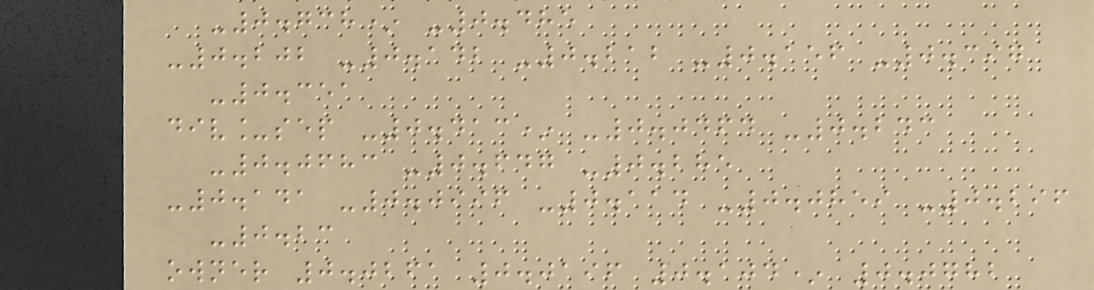-0.738* -0.485
-0.202 -0.142 -0.212 -0.156 -0.397
-0.351
div_sep -0.413* -0.0464 -0.243
-0.0683 -0.647 -0.285
-0.141 -0.0996 -0.114 -0.0859 -0.296
-0.23
owner 0.0261 0.0196 0.104* 0.0782
